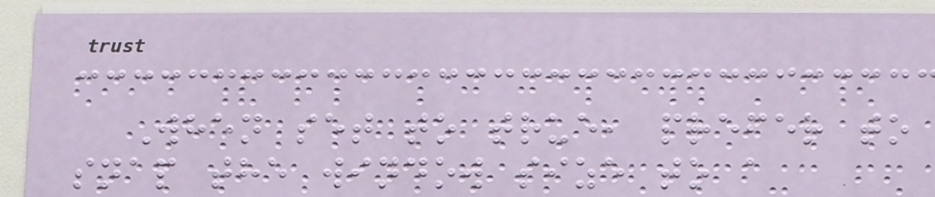When set to true, prefer to
snap the window size to a
